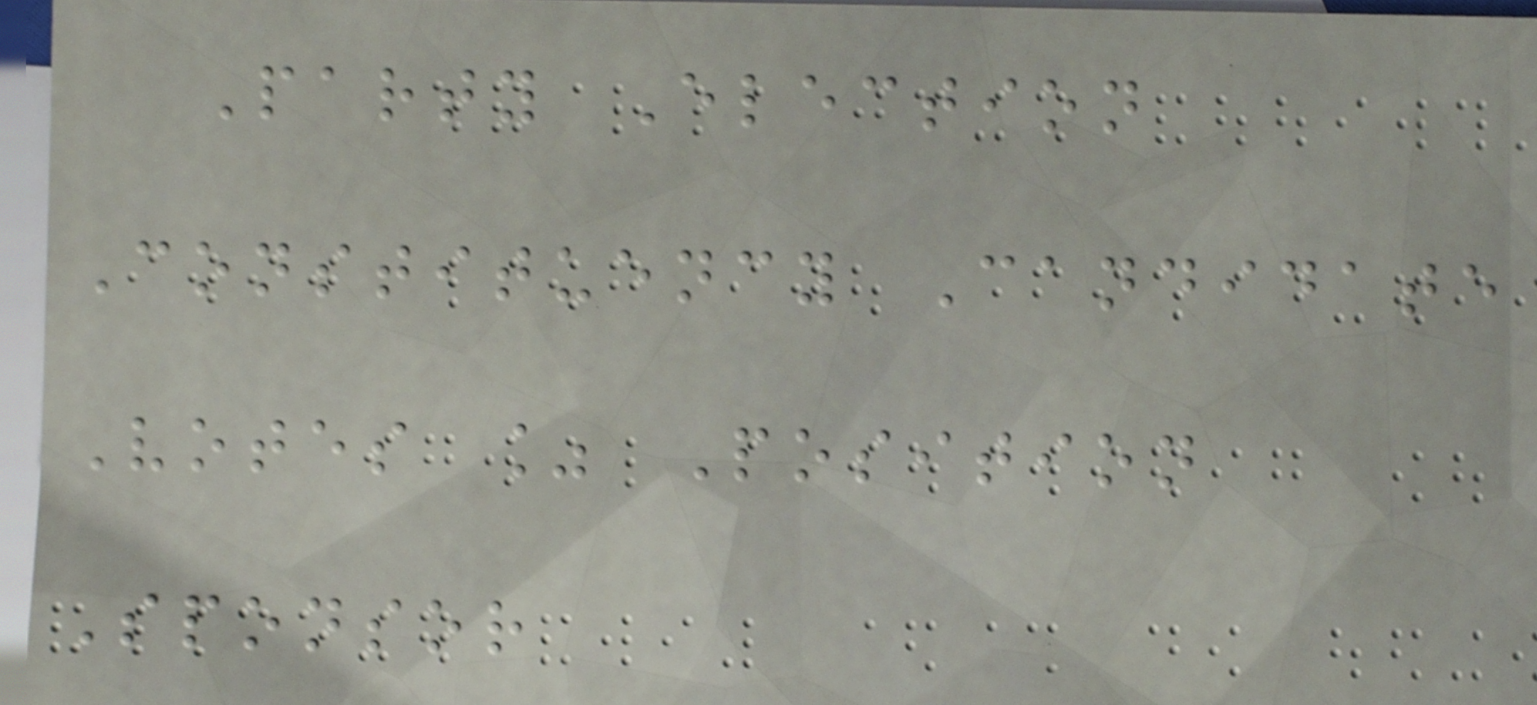Party Election
Constituency Candidate
Votes % Position
Sponsor
